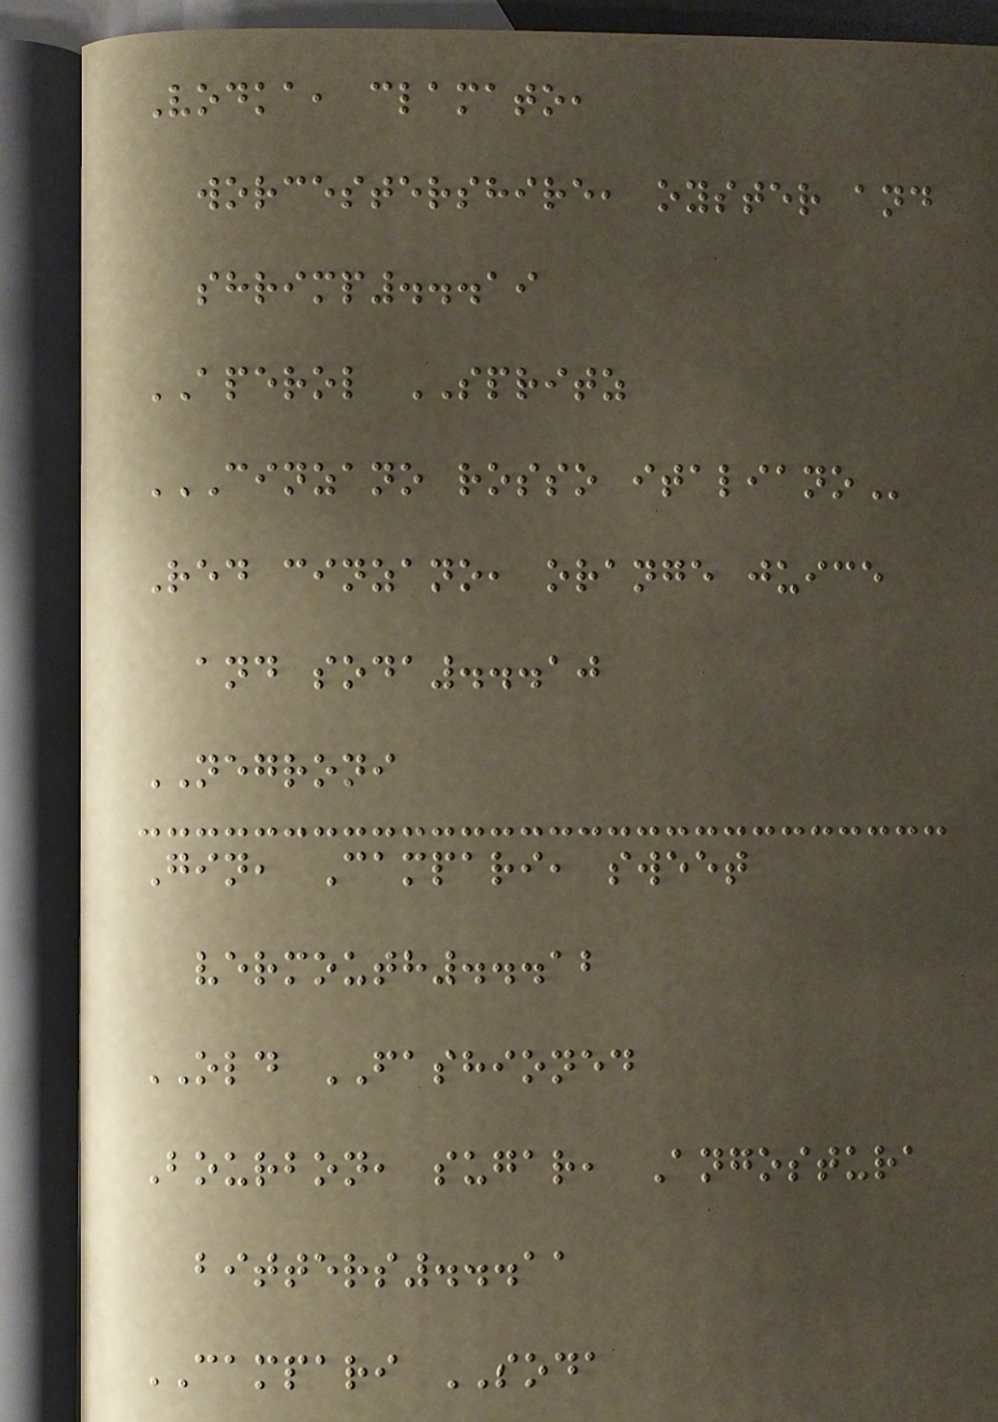Vodka, clamato,
worcestershire, oyster and
shrimp...19
APEROL SPRITZ
CINZANO ROSSO ITALIANO
Red cinzano, orange juice
and soda...10
NEGRONI
Gin, Campari, sweet
vermouth...12
OLD FASHIONED
Bourbon, sugar, Angostura
bitters...11
CAMPARI SODA
